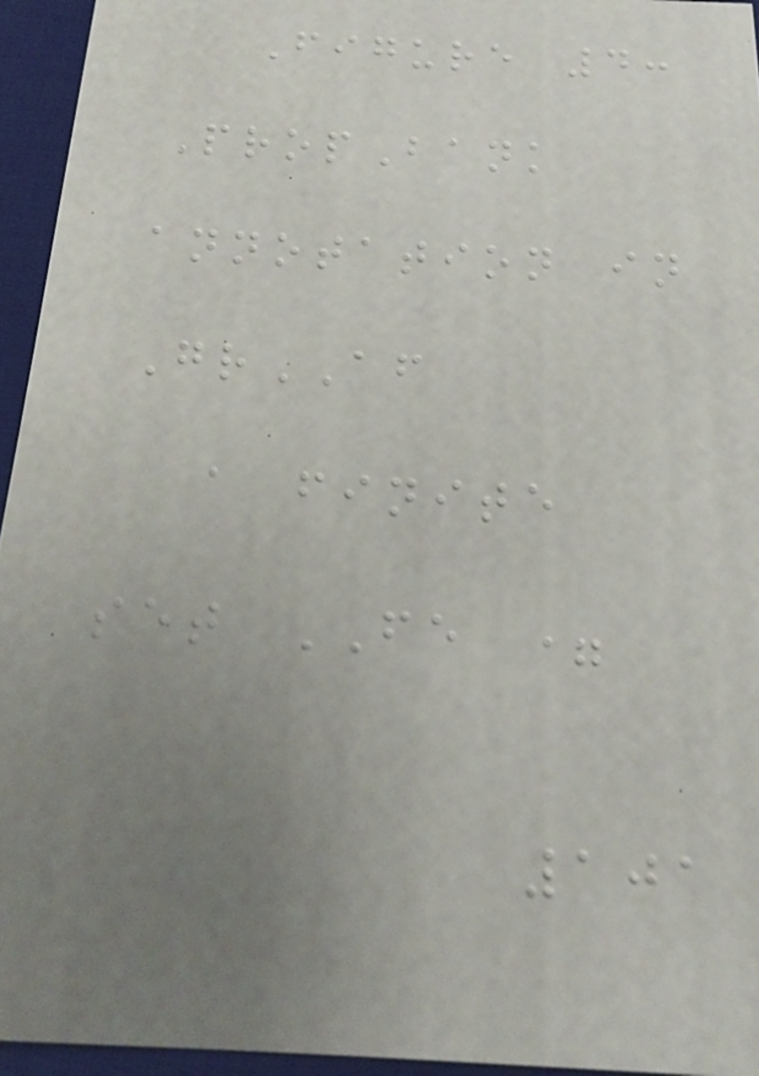Figure 4:
PropBank
annotation in
GrAF
a finite
set FE =
101
